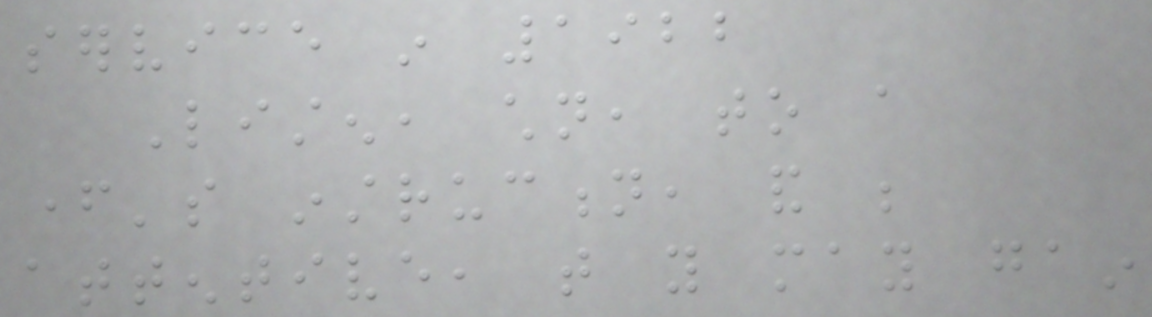service in 1922
Listen, children, to a
father's instruction, and be
attentive, that you may gain
